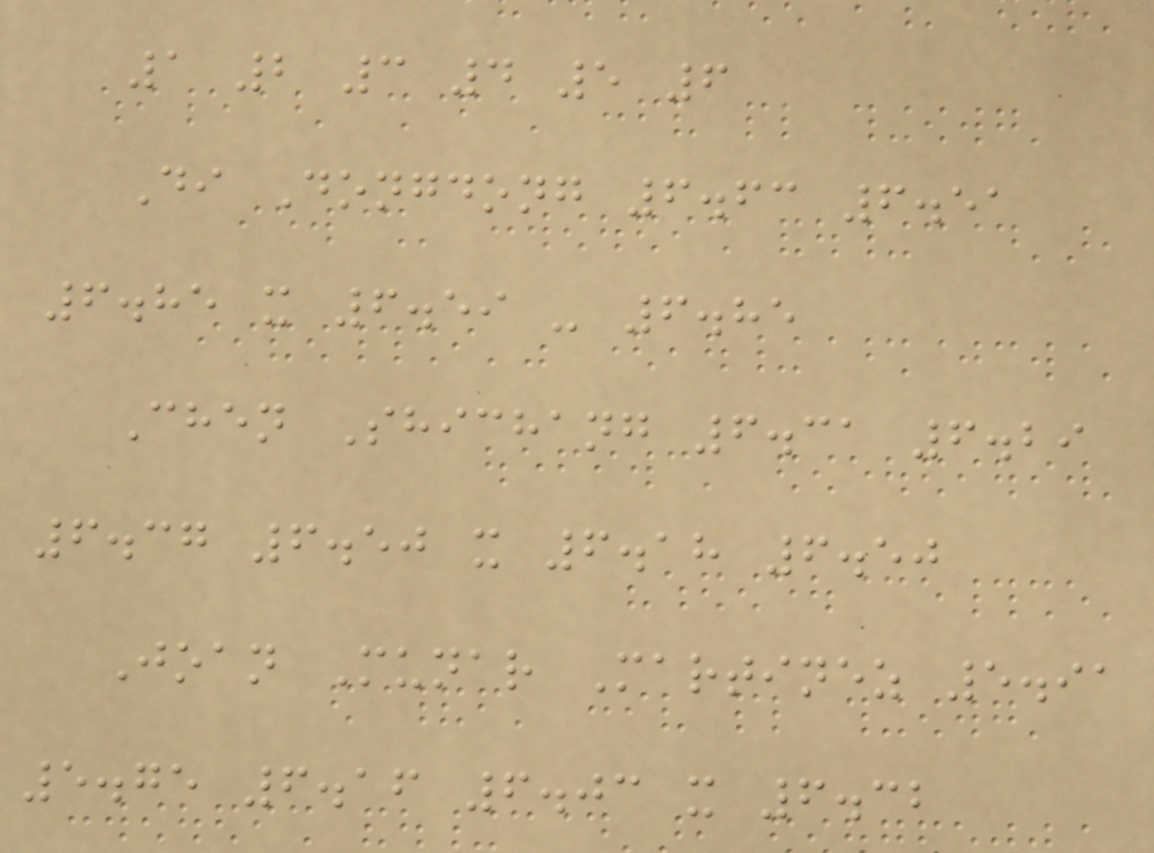1 2 3 4 5 6
Di Dongdong 6.63 6.51
6.85 x 6.59 - 6.85
Chen Shichang 6.31 6.29
6.37 6.50 x 6.18 6.50
Joan Munar Martinez 5.91
5.75 6.16 6.03 x 6.32
